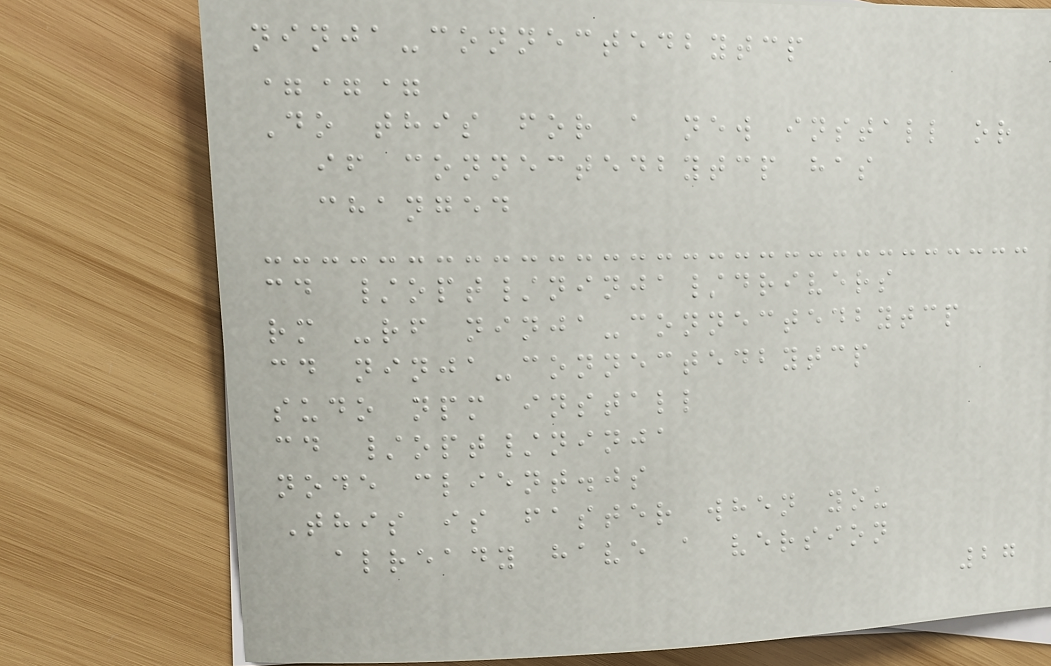ninja-connectedbytcp
===
Do this for a new install or
if connectedbytcp has
changed
cd /opt/ninja/drivers
rm -rf ninja-connectedbytcp
cd ninja-connectedbytcp
sudo npm install
cd /opt/ninja
node client.js
This is faster when you
already have a version
27
